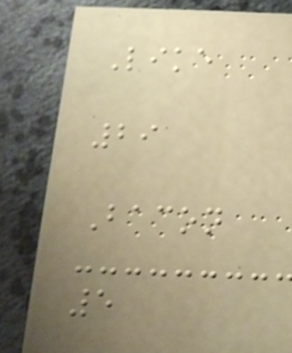Like
29
Bacon
5
